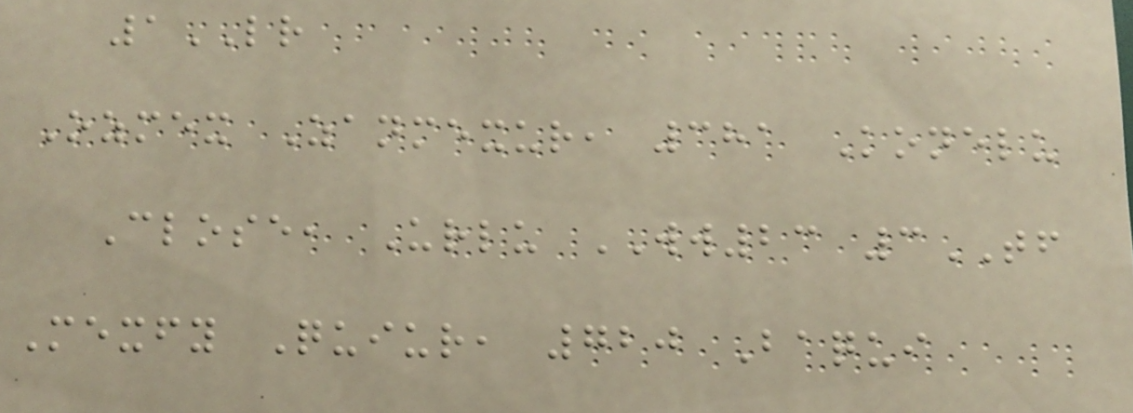1LR
Ozmex Zanmexur, 381 Konelu
Close, Urlu WW23 3TF
Mexfy Quiur, 720 Baqui
